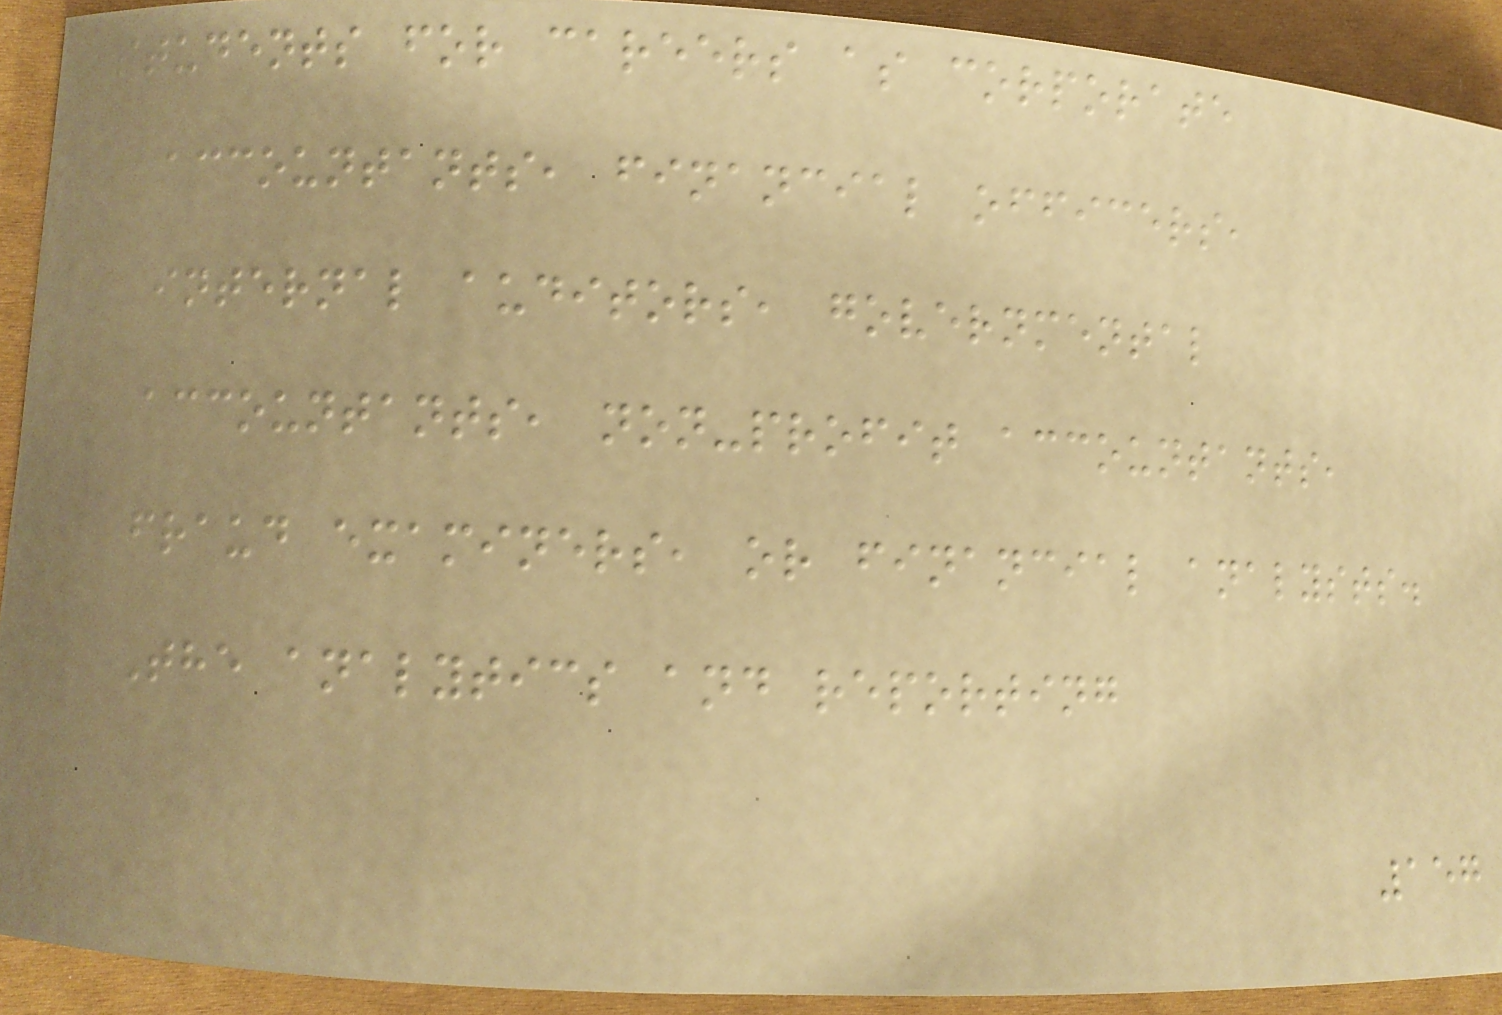students for careers as corporate
accountants, financial officers,
internal auditors, governmental
accountants, non-profit accountants,
fraud examiners, or financial analysts.
The analytics and reporting
157
